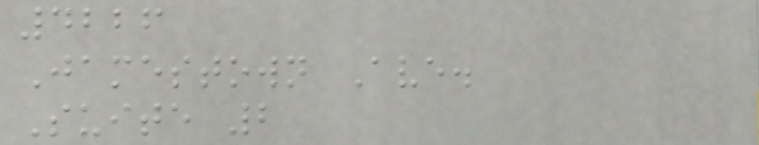4226
Jamestown Ave.
Suite 2
